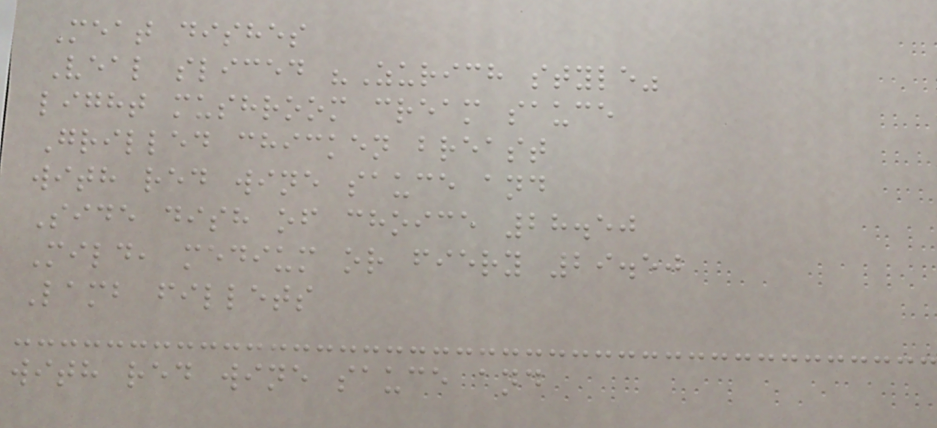Meat dishes
Veal sliced "Zurich style"
light mushroom cream sauce
Grilled chicken breast
with red wine sauce and
Side dish of choice 28.50
Mild, medium or fiery 29.50
Lamb fillets
with red wine sauce and
